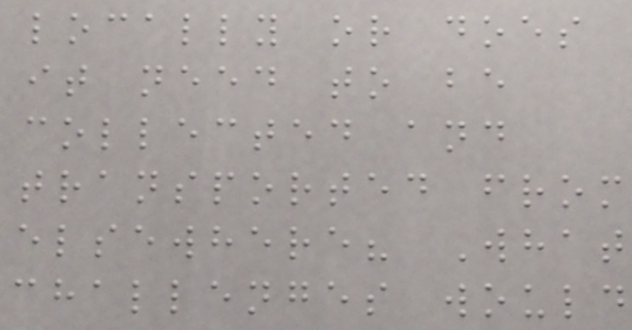locally or does
it need to be
collected and
transported from
elsewhere? What
challenges would
